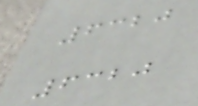6320
6320
